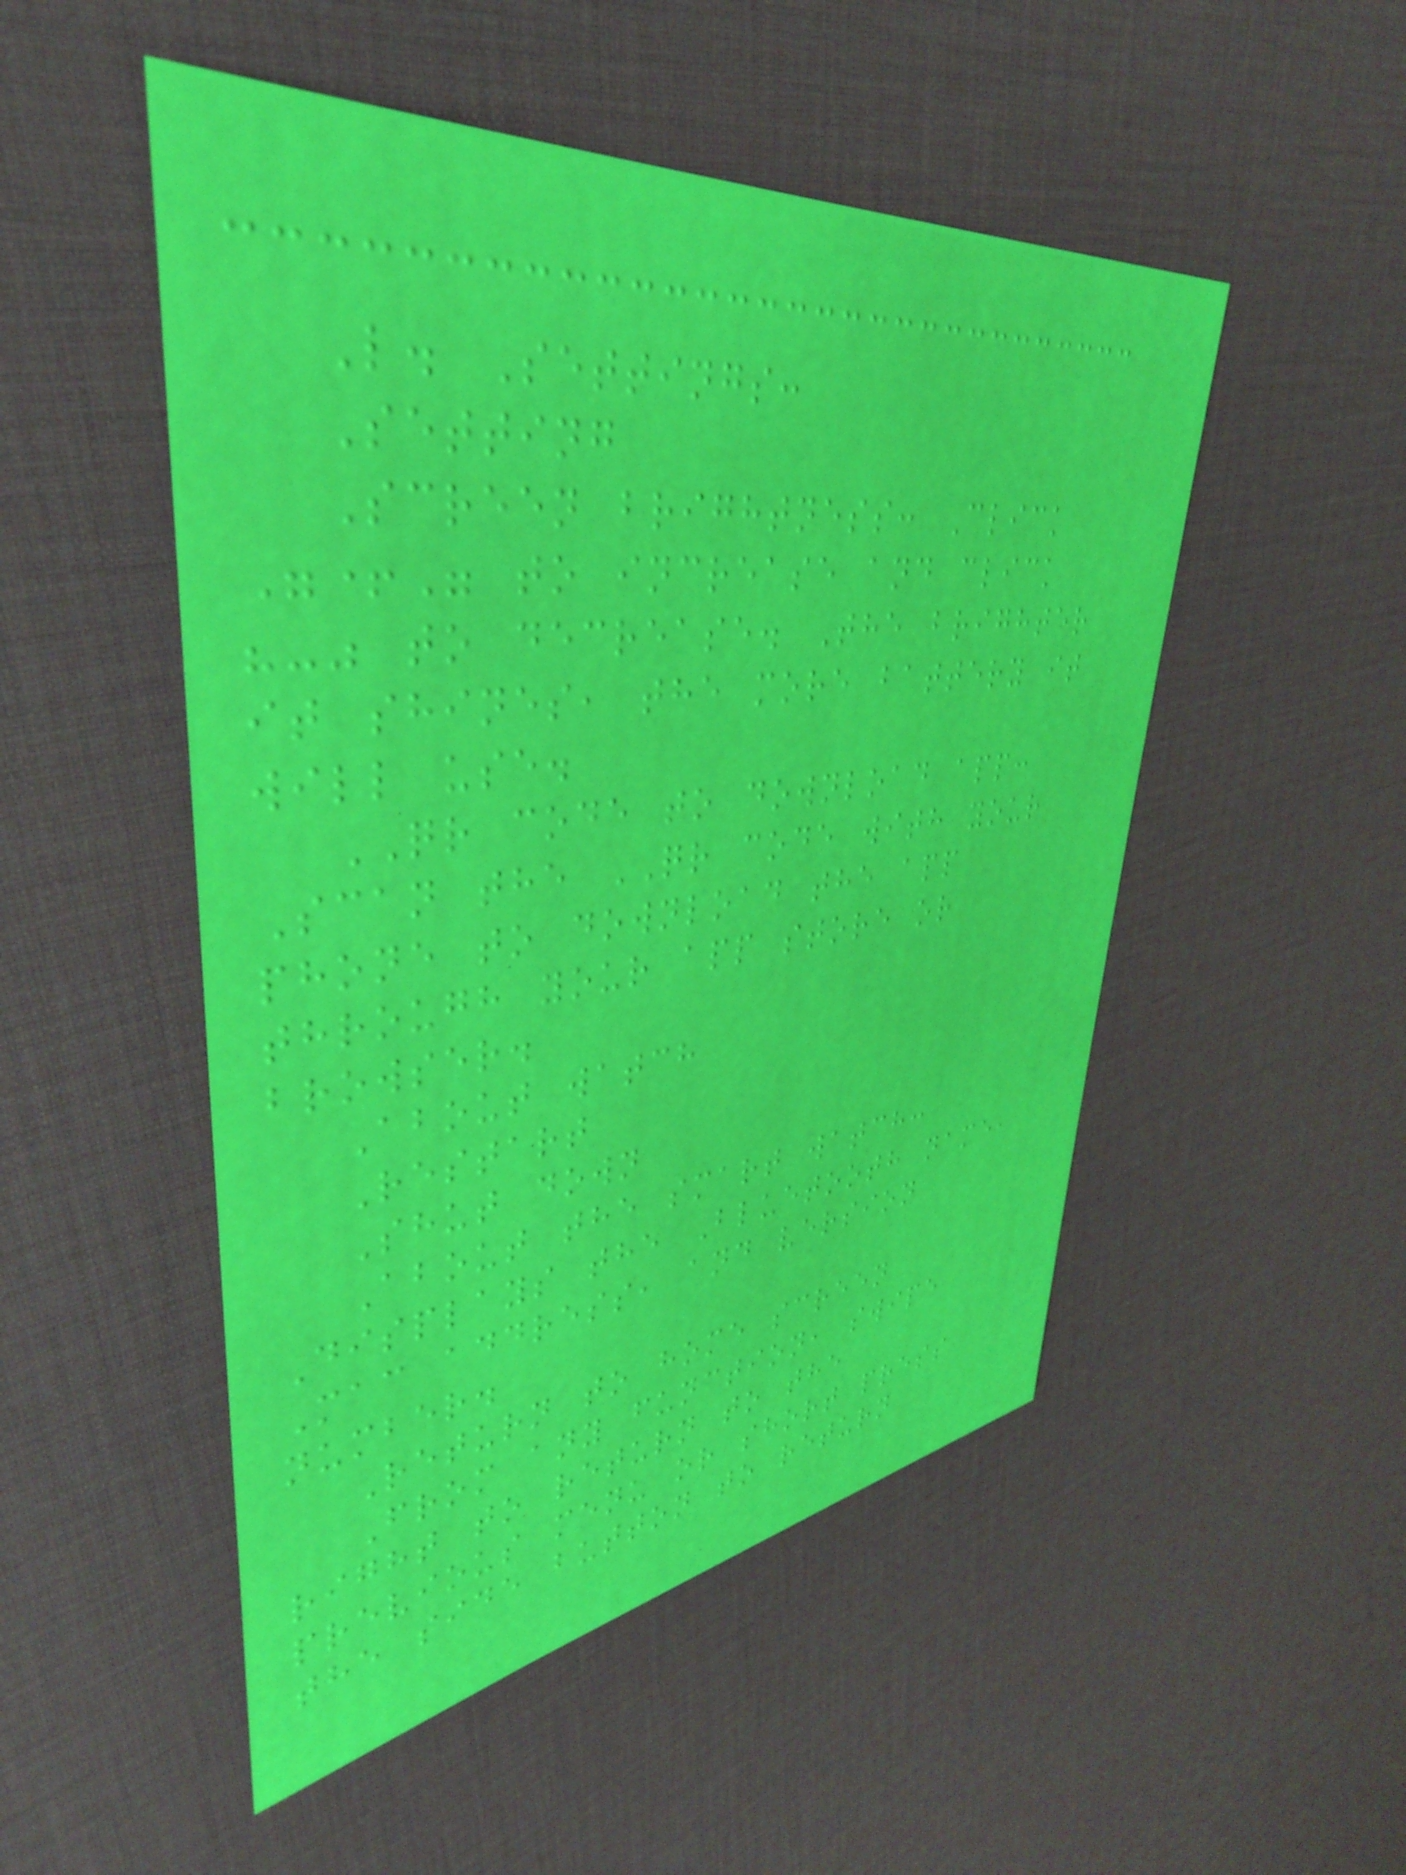L. Settings:
Setting
Screen brightness: Click
"+" to increase and click
"-" to decrease. The brighter
it shines, the more battery it
will use.
QR code to download app:
Scan the QR code with your
phone to download the app
through your app store or
browser.
About watch
Restart
Shut down
About the smart watch:
Displays the Bluetooth name,
Mac address, and version
number.
Return to home screen
From any function, swipe
right to return to the
previous menu or short press
the side button to return
